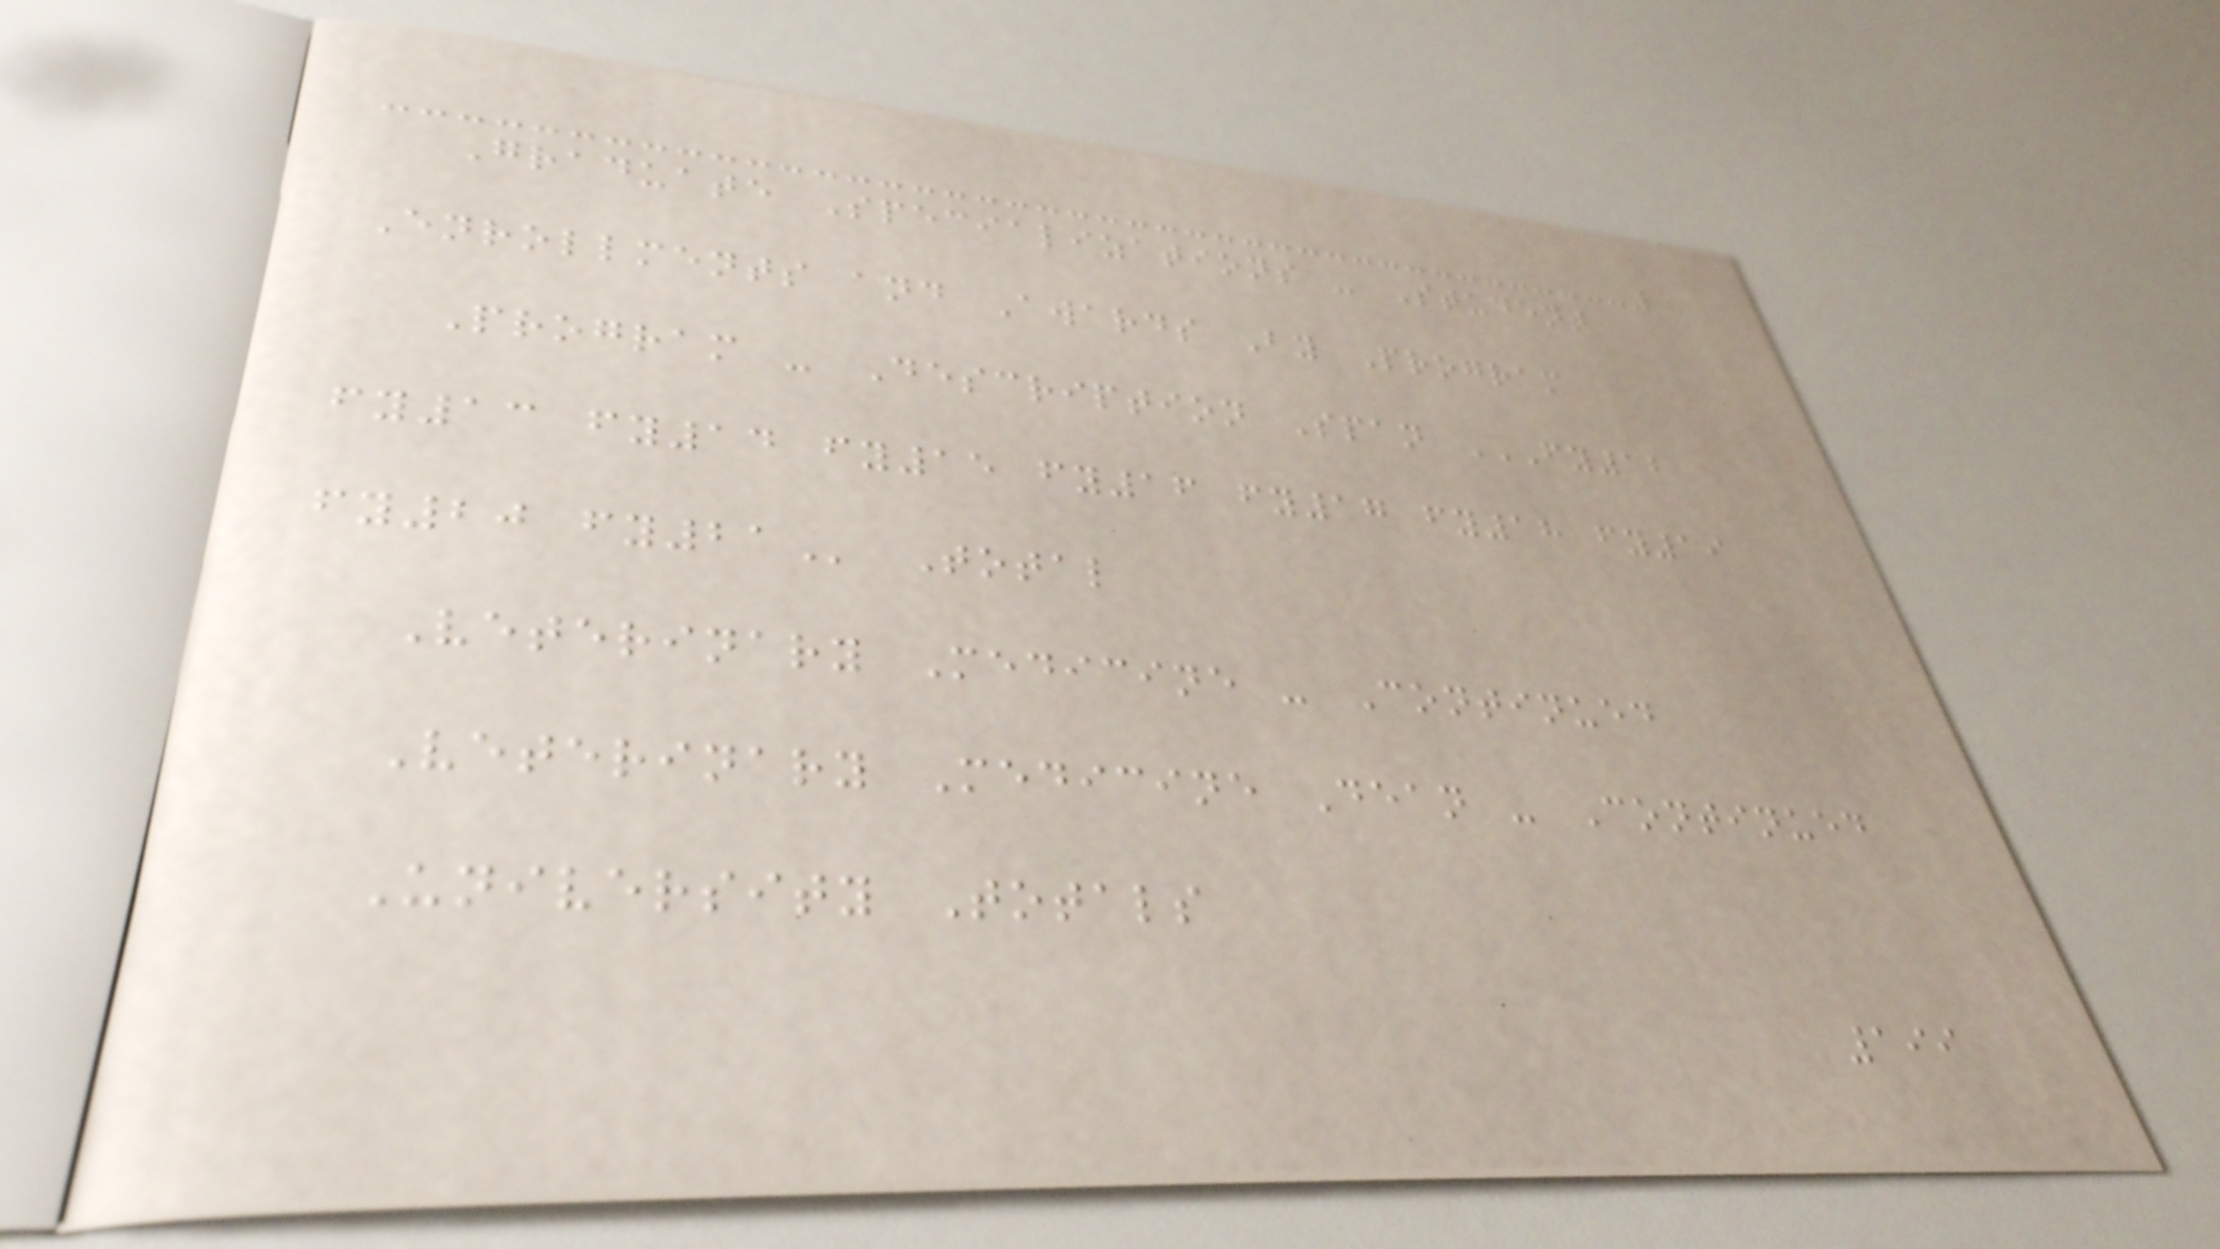Graduate Specializations - Student
Enrollments and Awards By Program
Program - Description Span FY12
FY13 FY14 FY15 FY16 FY17 FY18 FY19
FY20 FY21 Total
Veterinary Medicine - Continued
Veterinary Medicine Dean - Continued
University Totals
199
